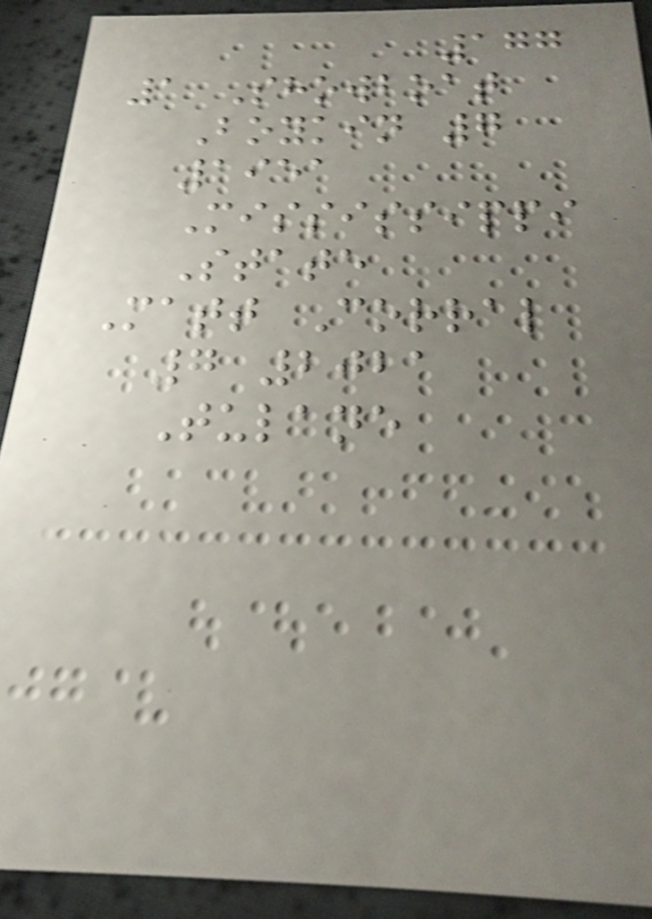177
1 Showboat
Boykin 7
1951
Mississippi
State
Matt Corral
7 2021
Tulane
